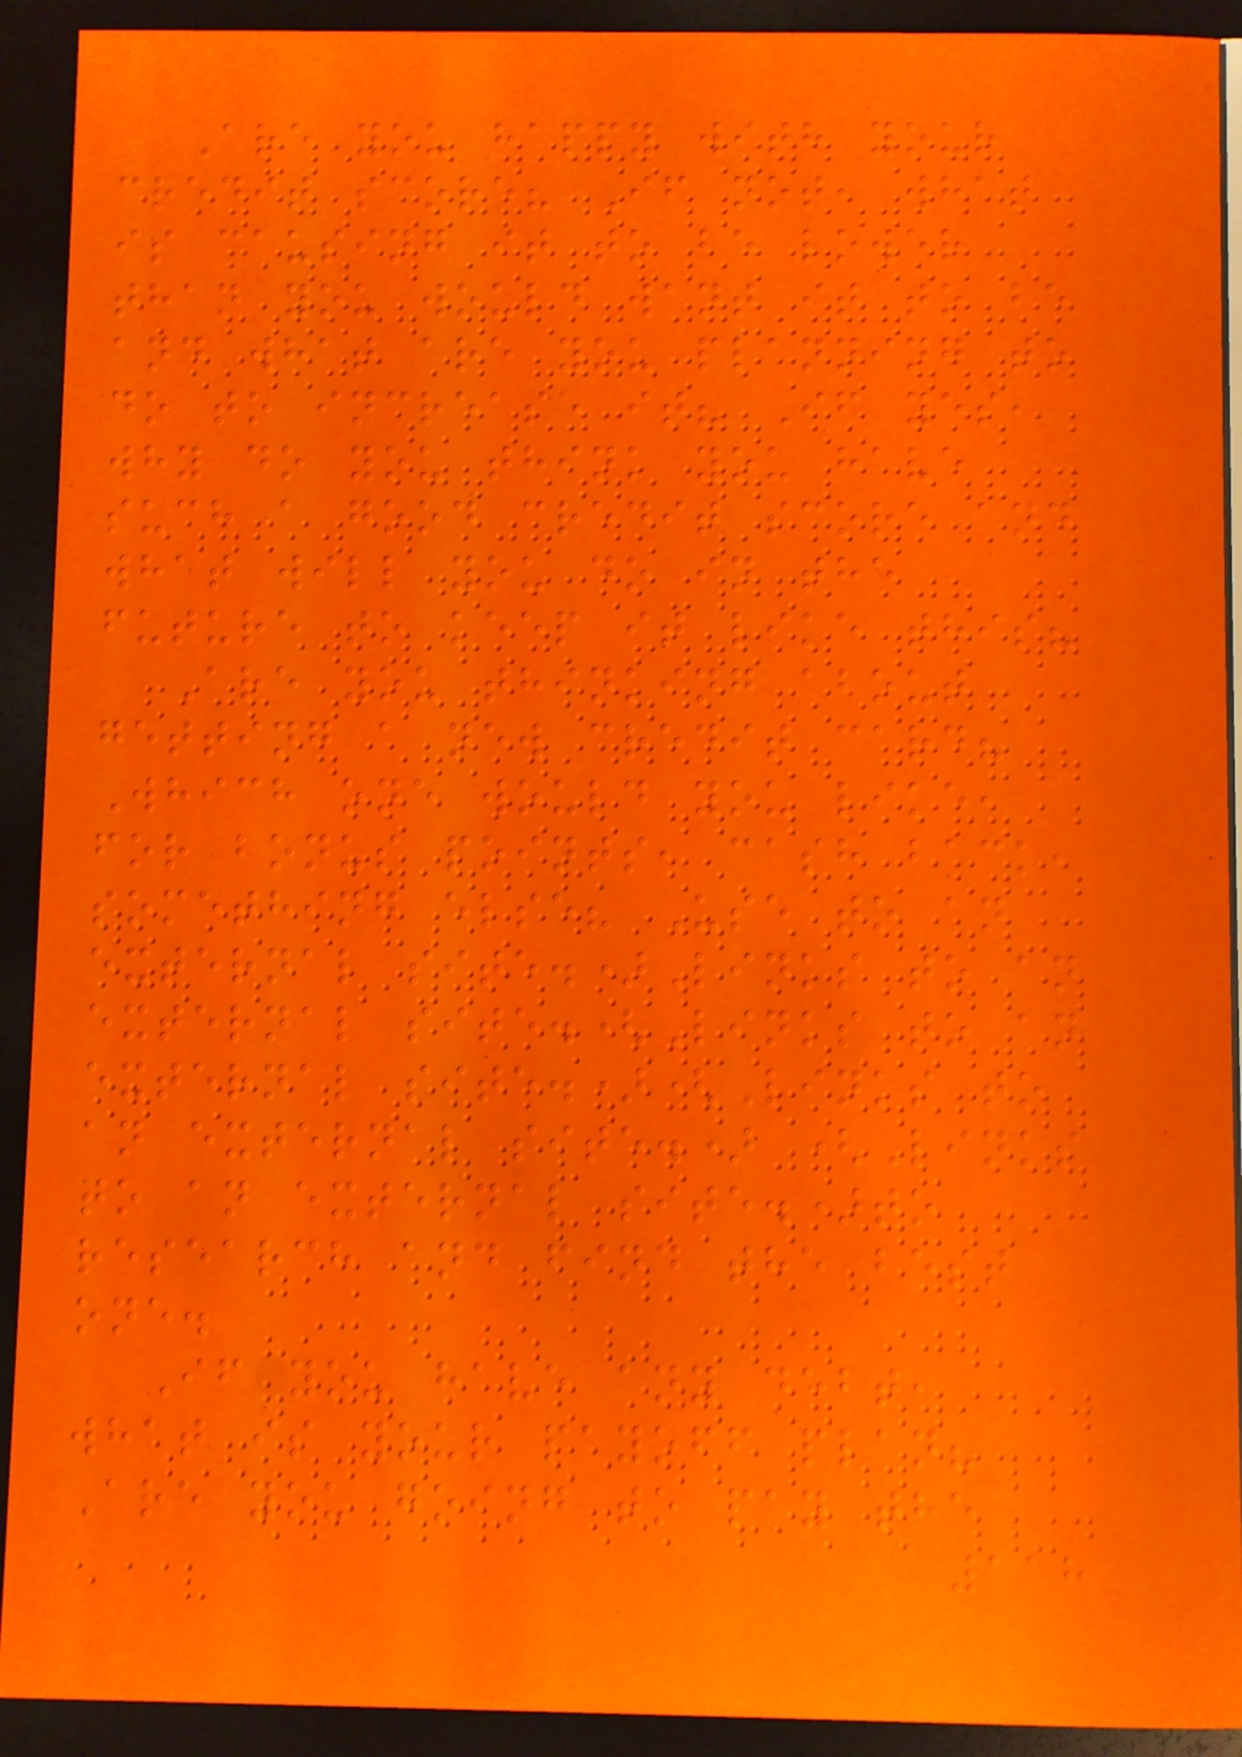Are you happy with your
credit score? If not, what
is causing it to be lower
than you would want it to be
and what are you planning to
do to increase it? If yes,
why do you think you have
such a good credit score and
what will you do in the
future to keep it like this?
Are you thinking about
getting a new credit card?
Which one would you like,
for bonus points, cash back,
something else? Use to an
external site.)Links to an
external site.(Links to an
external site.)(Links to
an external site.) (Links
to an external site.)to
research and find the best
one.
If you have any debt,
what is your payoff plan?
Are you going to pay the
118
